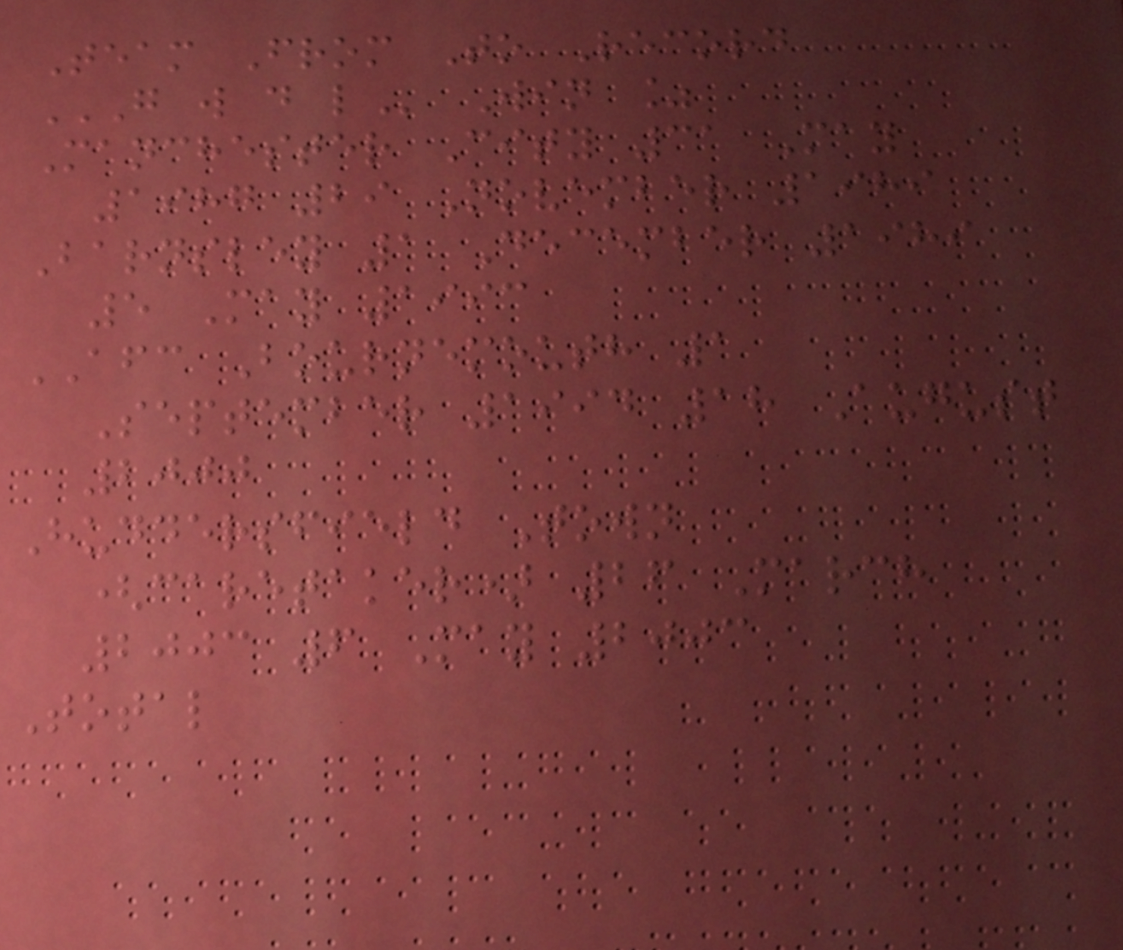Team From To Record
G W D L Win %
Manchester City 31 May
1987 29 November 1989
Barnsley 1 December 1989
5 May 1993
AFC Bournemouth 1
September 1994 18 August
2000
Huddersfield Town
(caretaker) 26 March
2003 6 May 2003
Total
